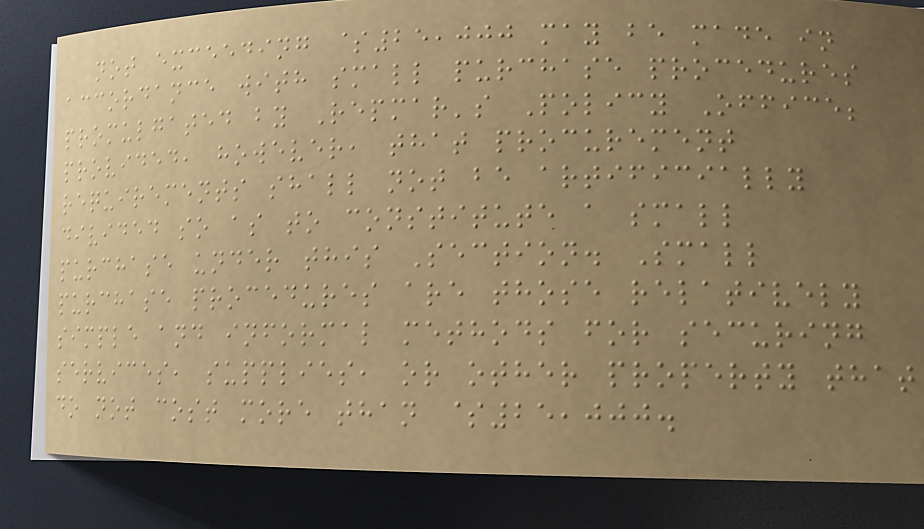not exceeding $25,000 may be made in
accordance with small purchase procedures
promulgated by Repmar's Policy Office;
provided, however, that procurement
requirements shall not be artificially
divided so as to constitute a small
purchase under this Section. Small
purchase procedures are those relatively
simple and informal methods for securing
services, supplies, or other property that
do not cost more than $25,000.
